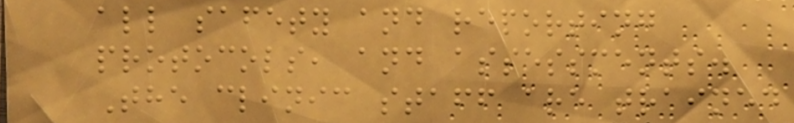all safety and reporting
protocols, and assessments.
The clinic staff are trained
